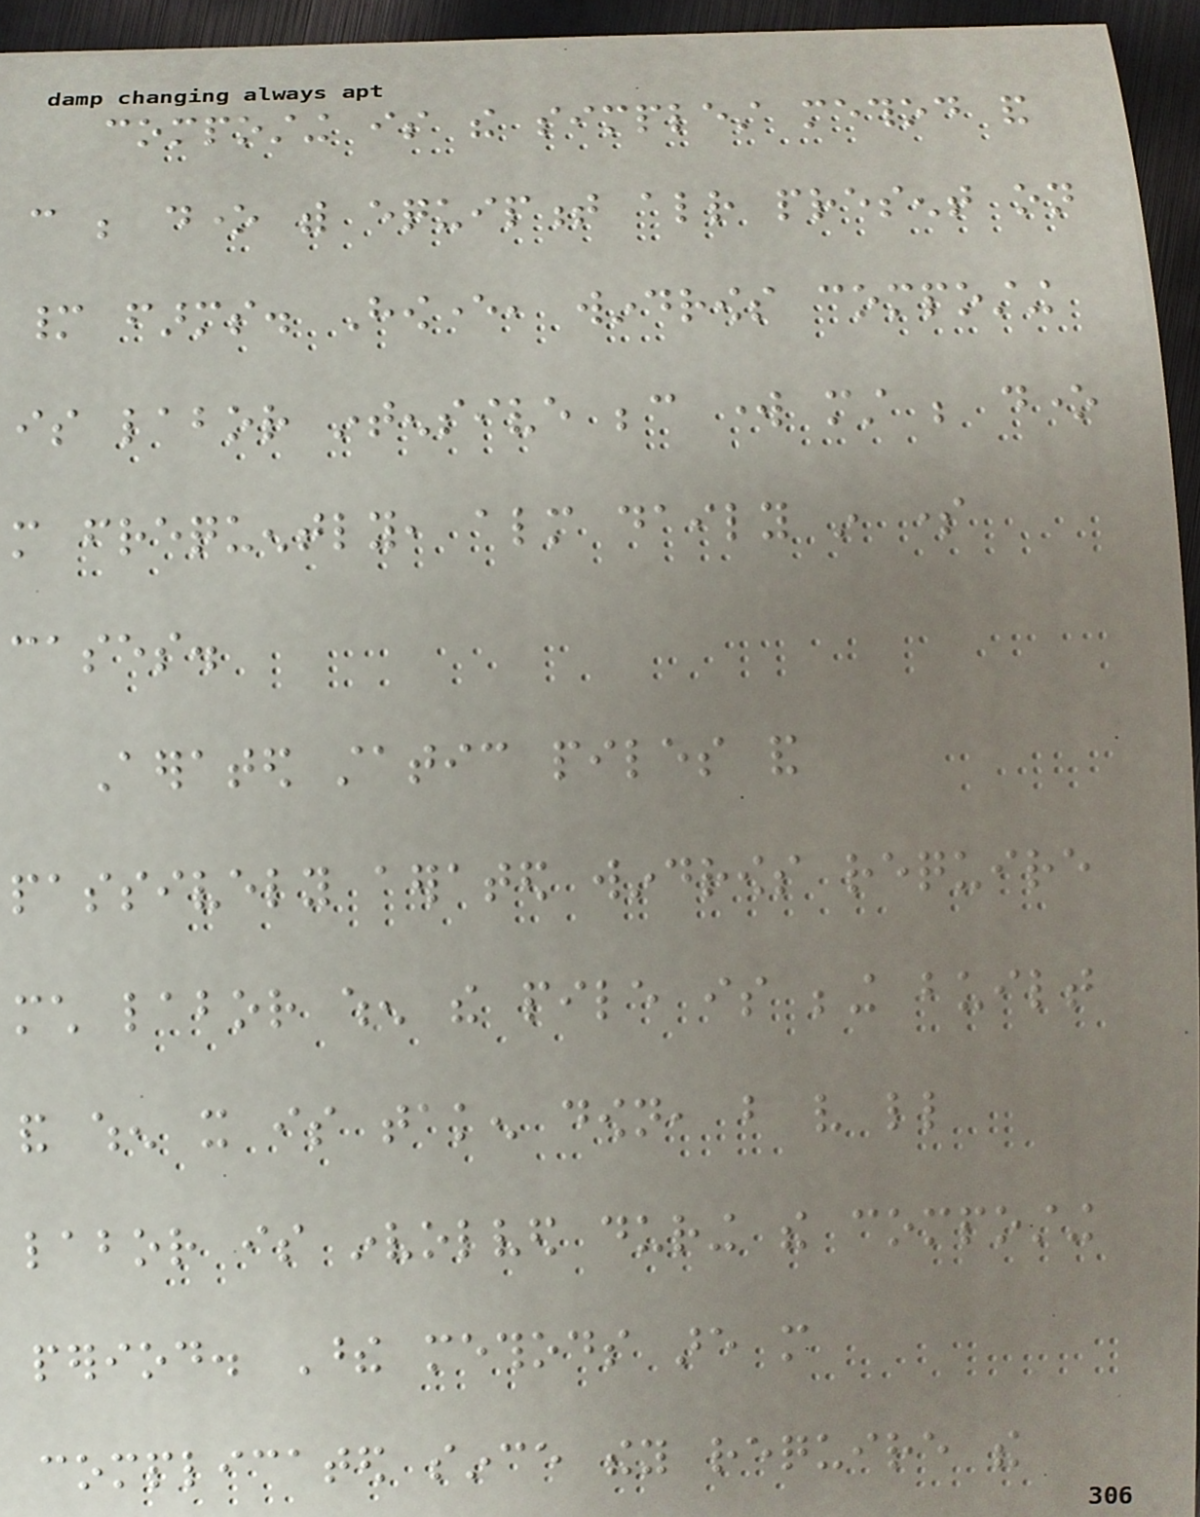composting is the simplest method and
can be done with equipment already present on
many farms. However, windrows composting
is labor intensive because work must be done
more frequently, almost daily in some
cases.
Aerated static piles and
passively aerated windrows require
much labor when the pile is being built
and when it is taken down, but very little
labor is involved during the composting
period. These methods are more
complicated since they require the
